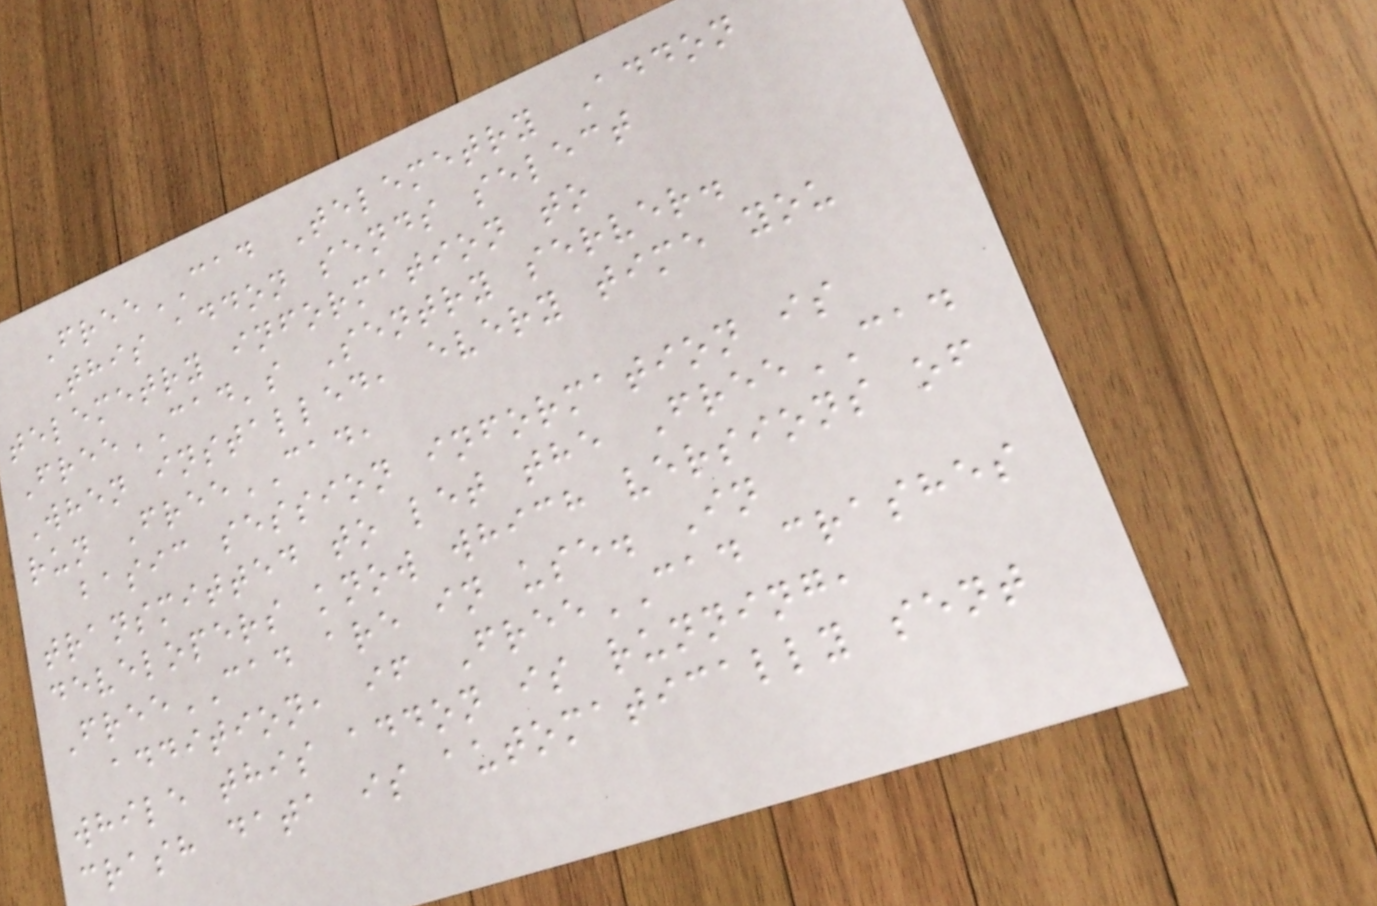FreeCAD Telemetry Addon
This addon sends select
telemetry information to
FreeCAD's Sentry server.
When installed, every time you
run FreeCAD,
basic session information is
transmitted to let the FreeCAD
developers know which versions of
FreeCAD are in use. In
addition, if FreeCAD crashes
while this addon is running,
crash data is automatically sent
